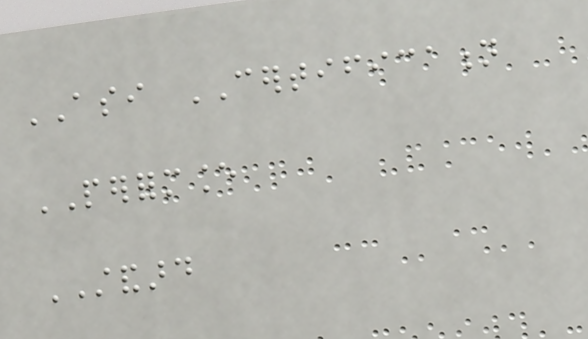ASI CERTIFICATION
PERFORMANCE
STANDARD
